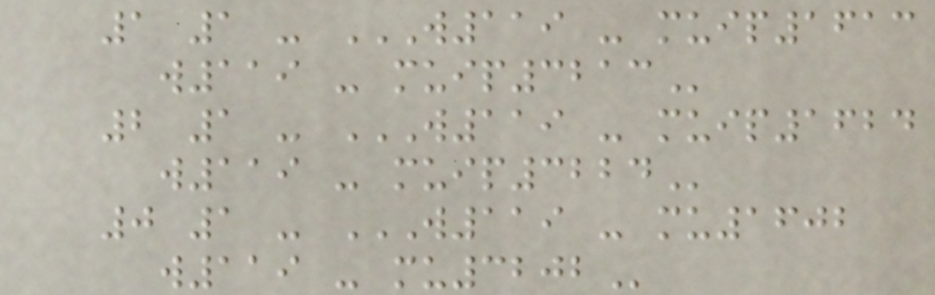1 1 - W119 - MUIP1613
W119 - MUIP3213
2 1 - W119 - MUIP1624
W119 - MUIP3224
0 1 - W119 - MU1602
W119 - MU3202
